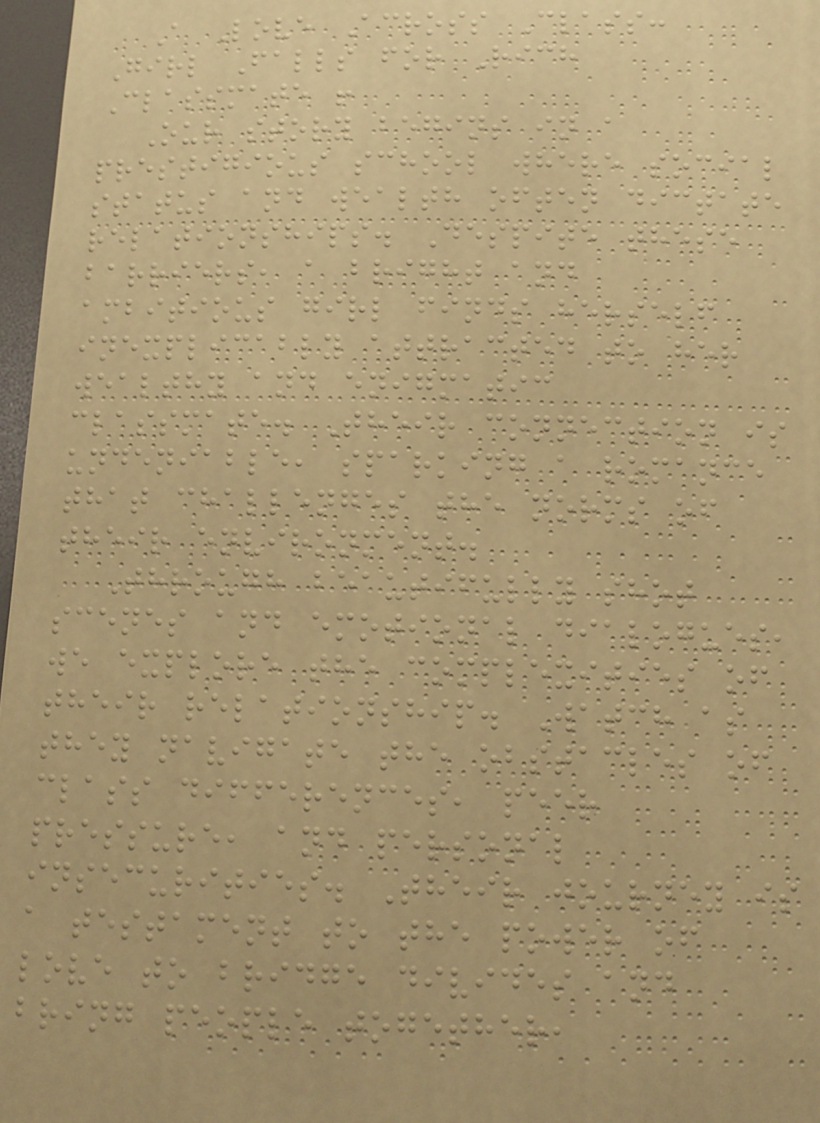A Love Across Class:
Girl Falls for Rich
Classmate !
Our story begins in a
prestigious school where social
status and wealth often dictate
relationships. Despite these
barriers, a bright and
ambitious girl finds herself
inexplicably attracted to her
wealthy and enigmatic
classmate. Their connection is
undeniable, sparking a romance
that challenges the norms of
their environment.
Through beautifully shot
scenes and emotional dialogues,
we explore the complexities of
their relationship. Watch as
they navigate the obstacles of
class differences, peer
pressure, and personal
insecurities. Their journey is
a testament to the power of
love to bridge divides and
bring people together,
